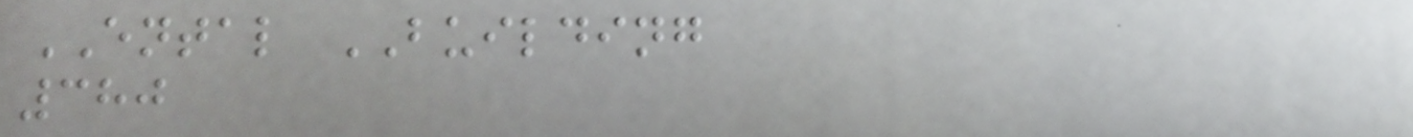ENTAL BUILDING
380
